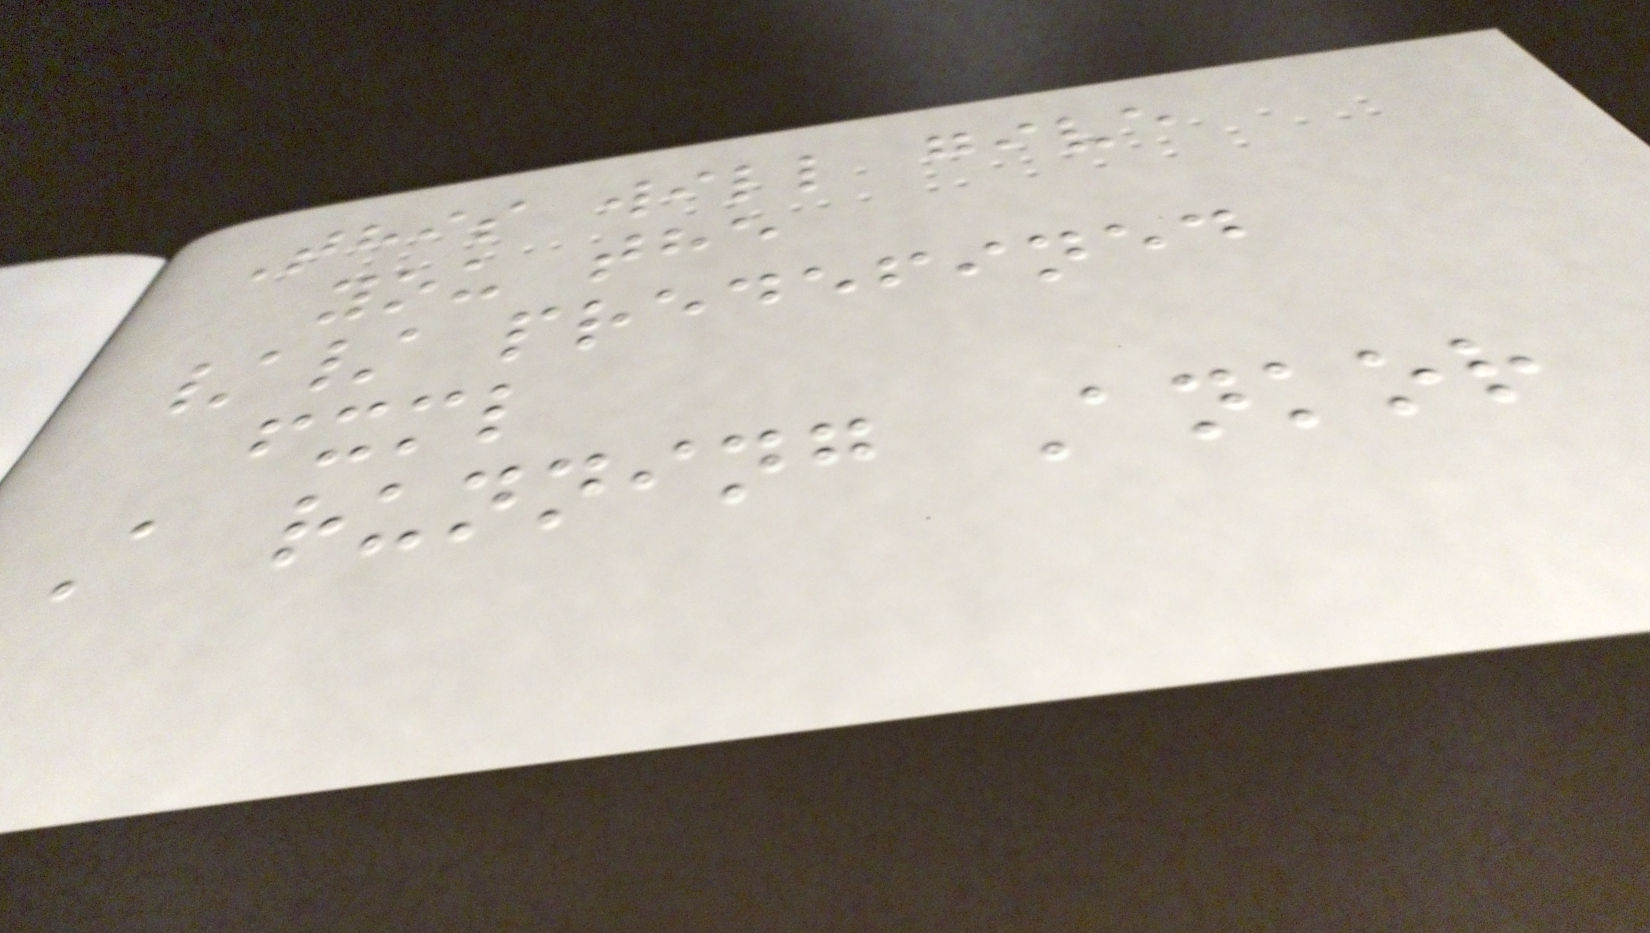This will give
you the
// predefined
fxml
A running Ankor
